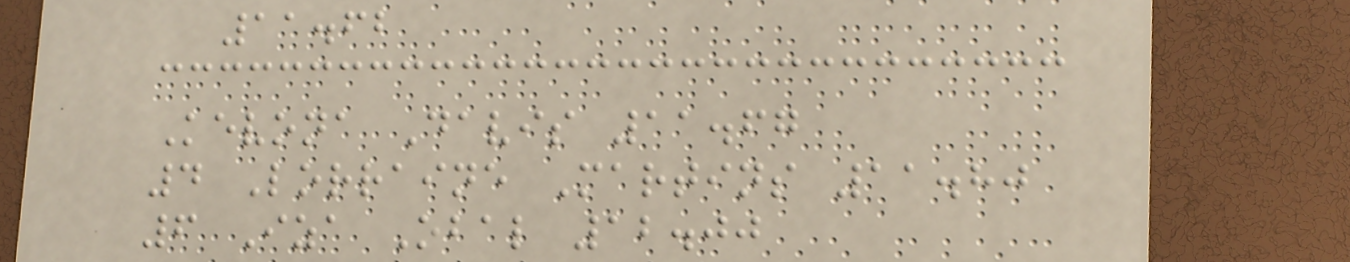11.62
Kevona Davis 11.67
4 Lorraine Martins 11.80
6 Iza Obal 12.00
